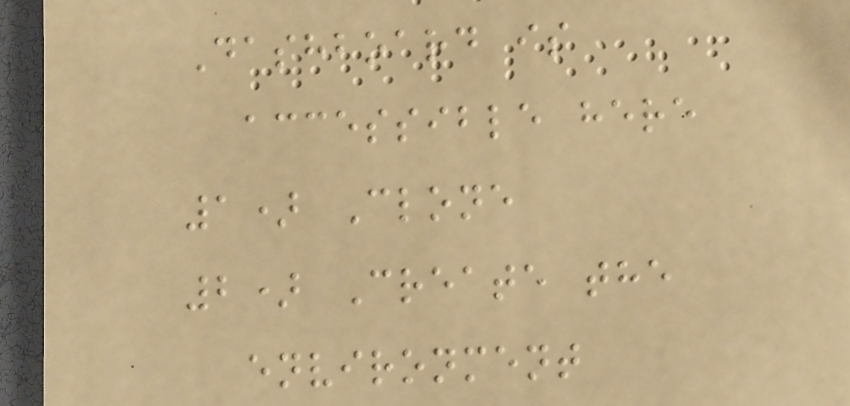Dashboard is
accessible here
1) Clone
2) Create the
environment
